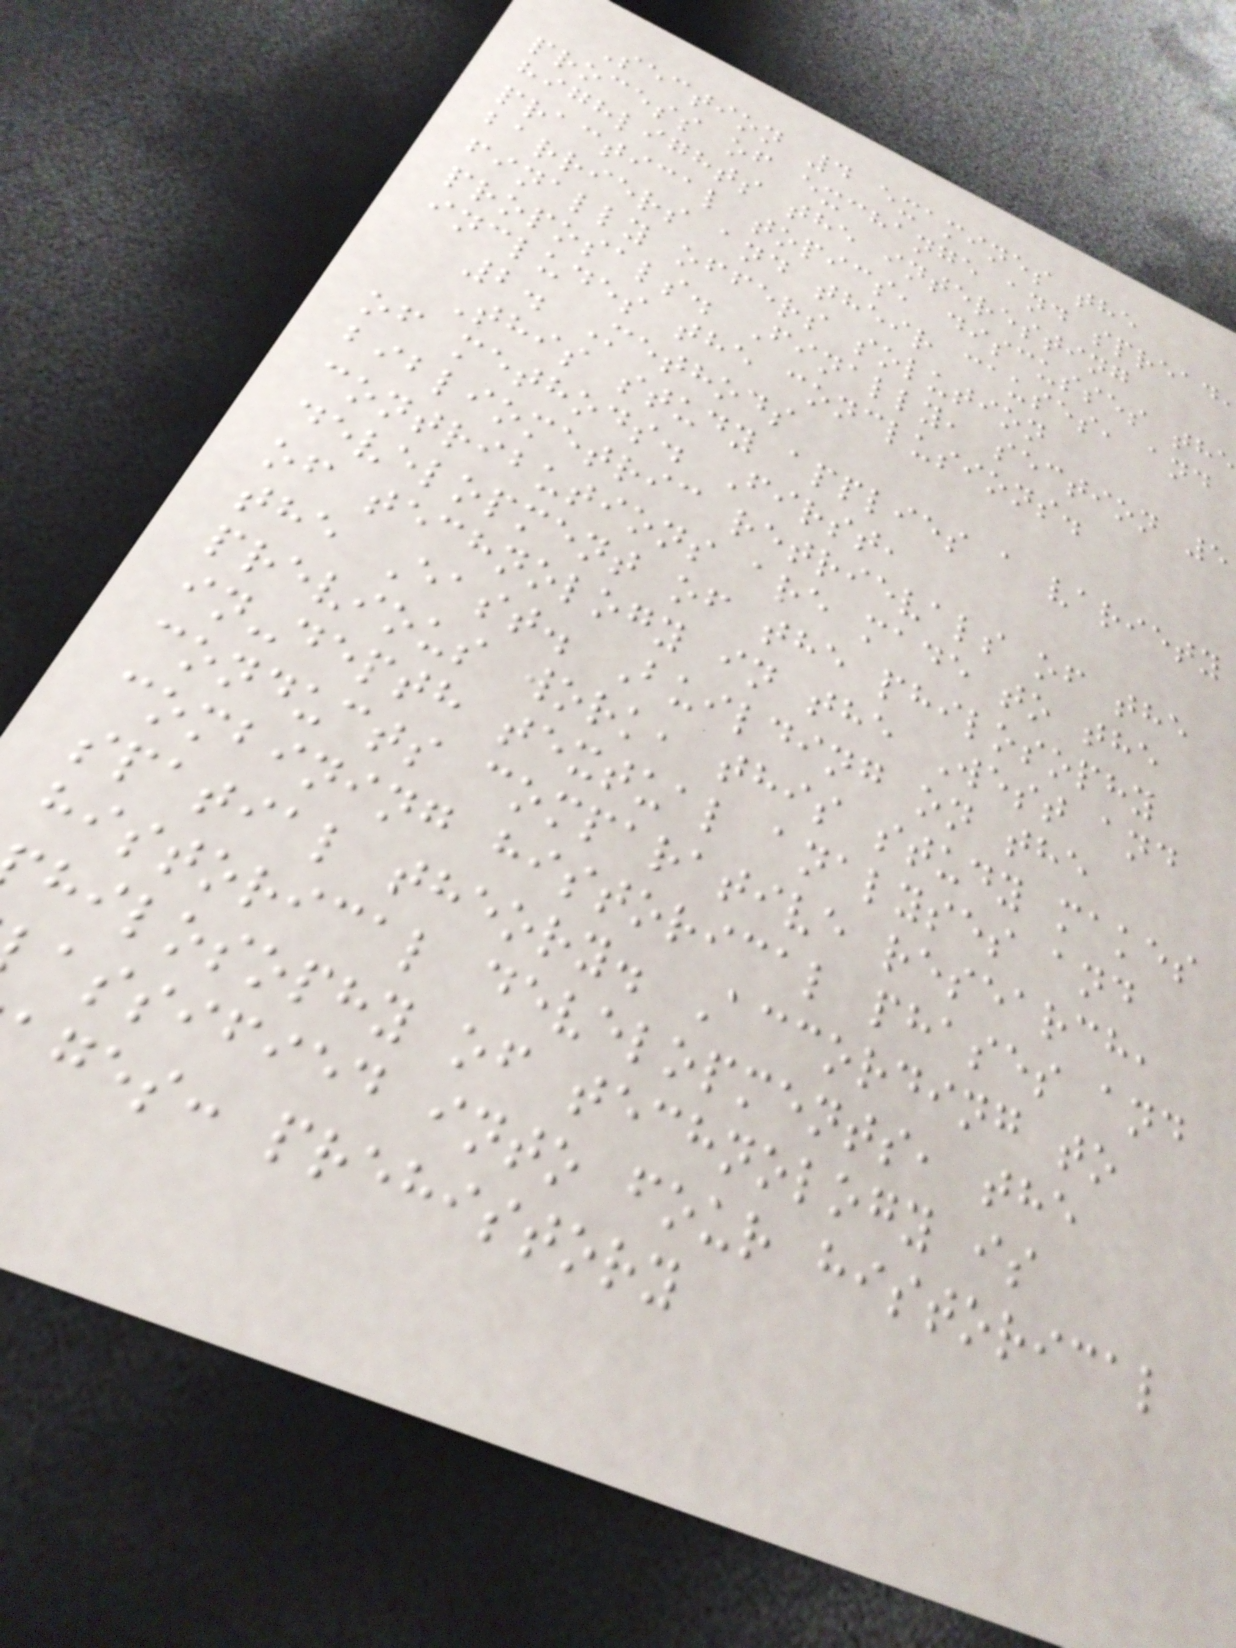Section 4 examines the
process of exchange and spread
highlights the interesting
practical topics, discusses the
barriers and their causes, and
finally offers solution
proposals. Finally, section 5
includes the conclusions.
2. Methods
This study applies a variety
of methods. First,
bibliometric retrievals of the
contributions are made to the
development of the philosophy
of technology in the West and
the East. Building on the
previous work, this study makes
in-depth textual analyses and
conducts comparative research,
combining historical phases and
spatial theory. According to
historical developments, the
hilosophy of technology is
assified into four historical
ges: prehistory
